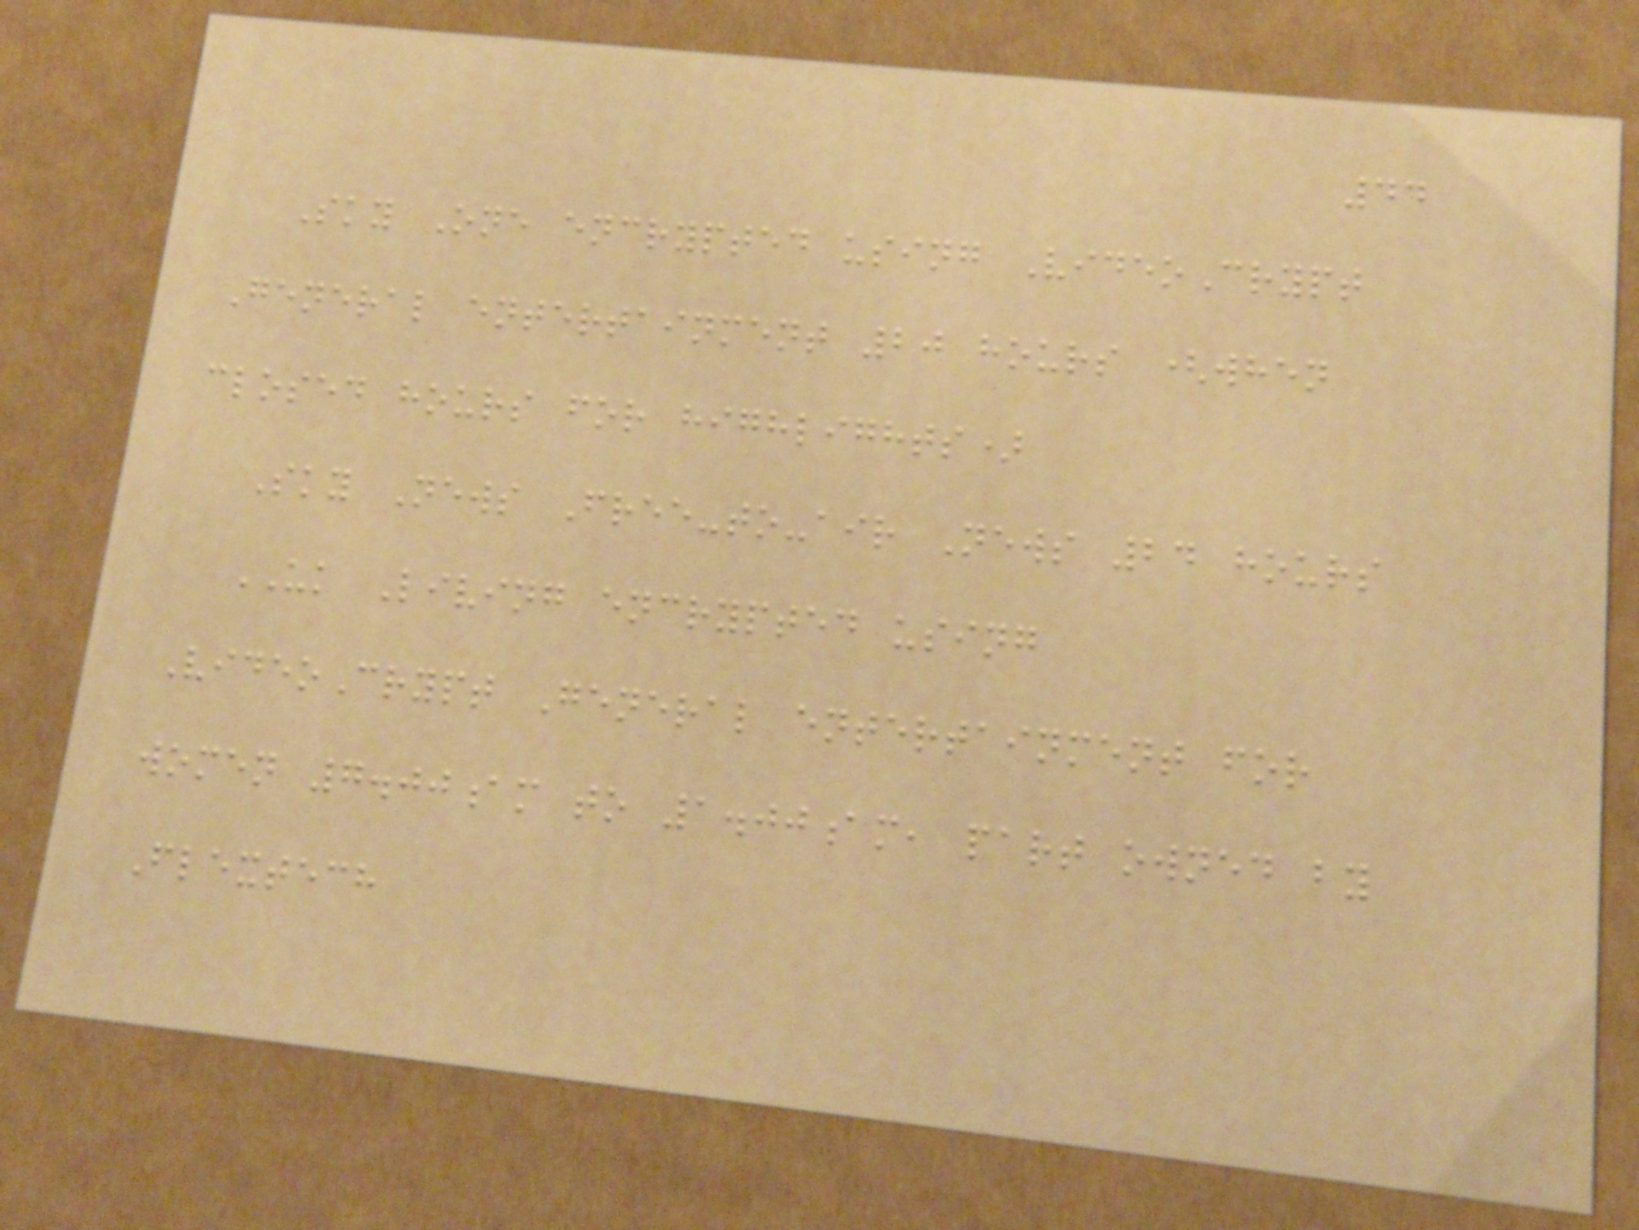44
Sky One encrypted using VideoCrypt
General entertainment 20 hours (when
closed hours for highlights)
Sky News Free-to-air News 24 hours
UK Living encrypted using
VideoCrypt General entertainment for
women 7.00am to 1.00am, part owned by
Flextech
